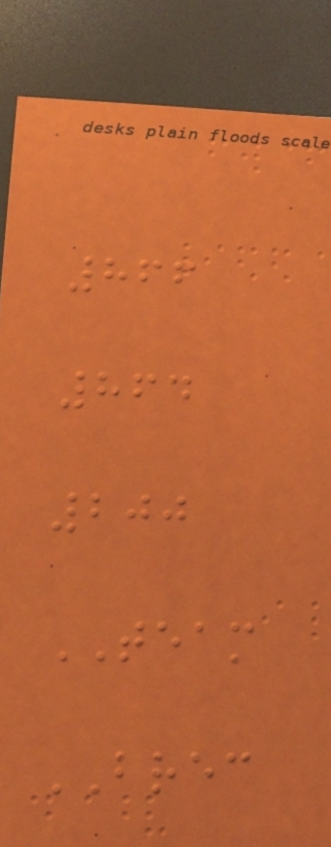866
864
200
TEAM
BREC
